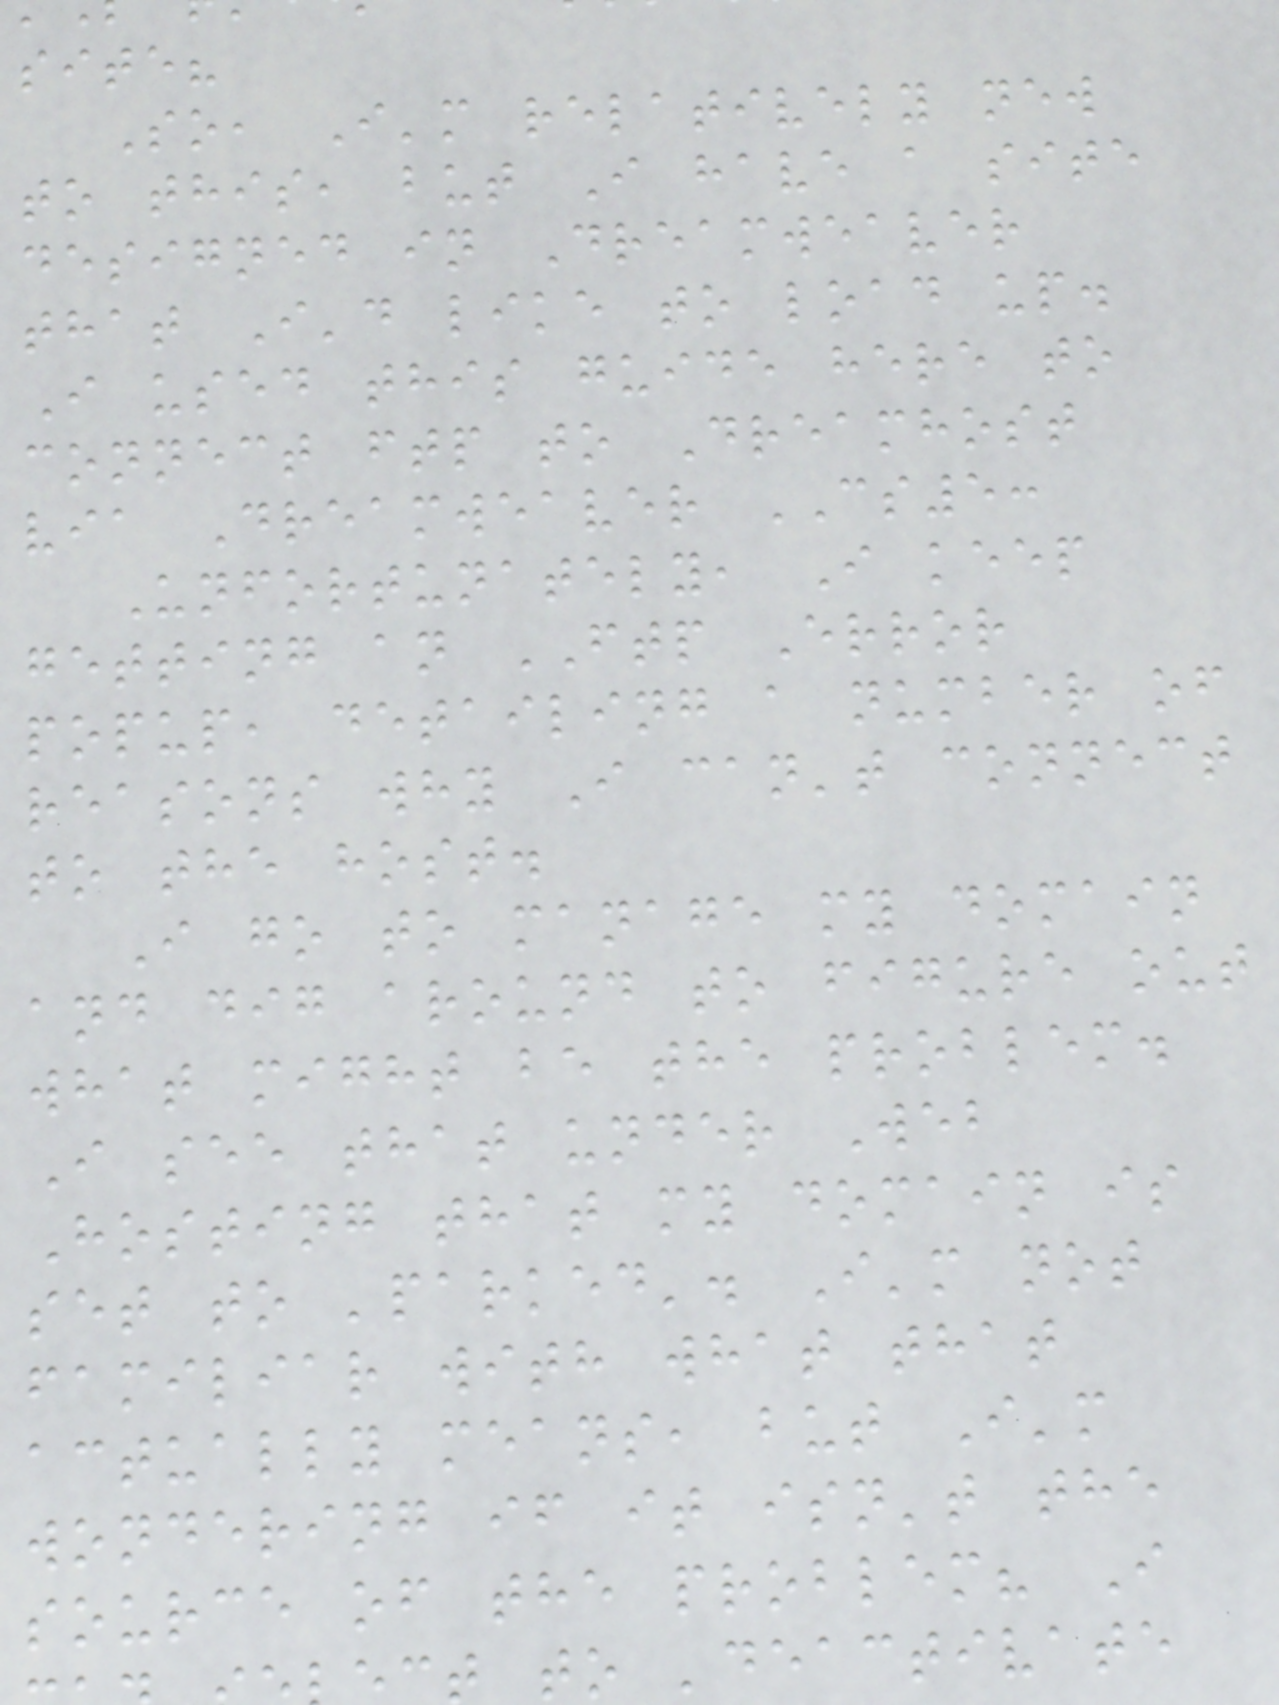site?
So, I'm relatively new
to this, but I have a site
designed in Dreamweaver
that I'd like to load up.
I used this guide here to
connect ftp to Dreamhost
via Dreamweaver CS5:
Unfortunately, I keep
getting an FTP Error
popup, detailing a number of
reasons why I can't connect
to the host.
I go to manage my domain
and dig around to figure out
what might be the problem.
I see that under Web
Hosting that my domain is
set to 'parked'. I'm not
familiar with what that
actually means, but I'm
wondering if it isn't the
source of the problem? I
to 'deactivate
